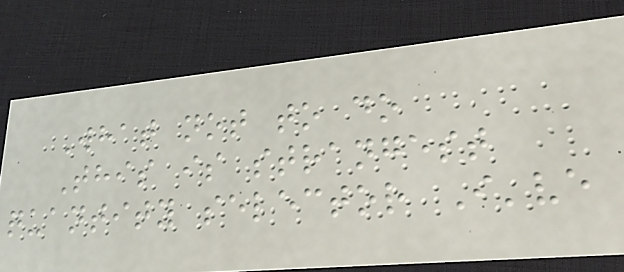What not to do
This is strangest
quantity selector I've
